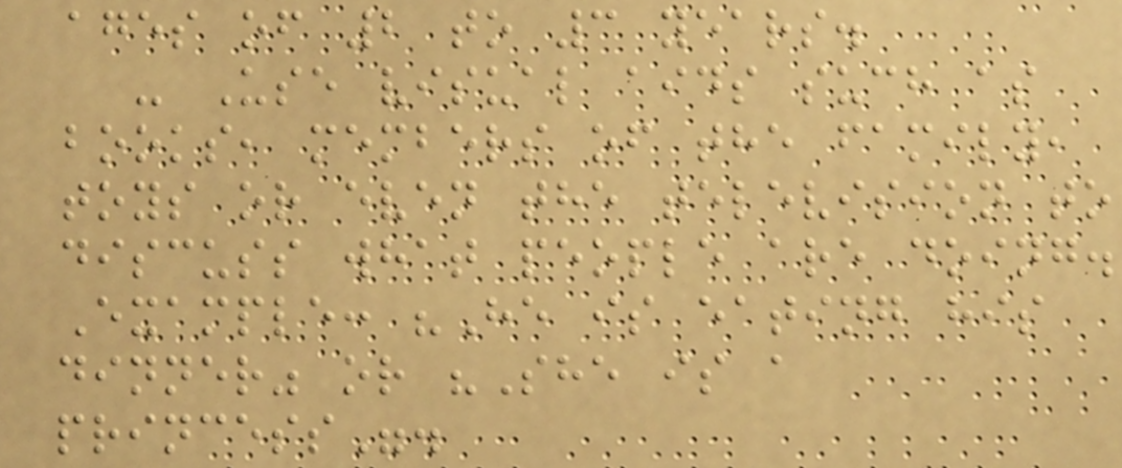ages of 2 to 3 years.
- Use visual aids such as
books, members of the family,
toys or even the television to
discuss what people are doing.
Example: "He is eating his
dinner" or "She is a
princess".
